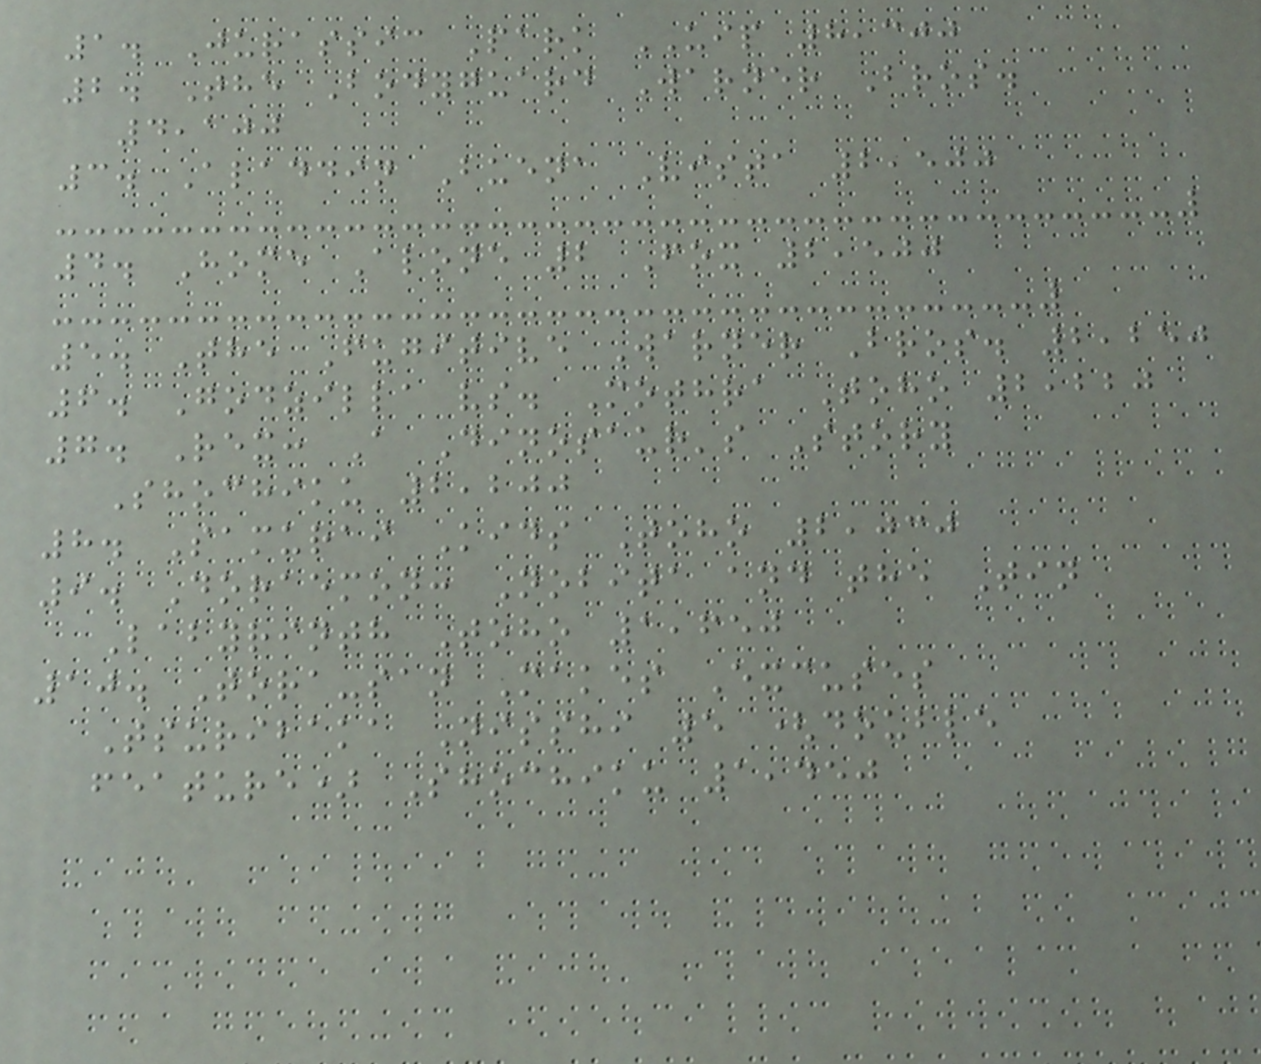1. Jurassic Park UIP 8,300
2. The Bodyguard Warner Bros.
4,100
3. Aladdin Buena Vista 2,500
4. Home Alone 2 Fox 2,500
5. The Fugitive Warner Bros. 2,250
6. Godzilla vs. Mothra Toho 2,220
7. Rex: A Dinosaur's Story
Shochiku 2,200
8. Samurai Kids Toho 2,030
9. Doraemon: Nobita and the Tin
Labyrinth Toho 1,650
10. Tora-san Makes Excuses
Tsuribaka Nisshi 5 (double
feature) Shochiku 1,450
